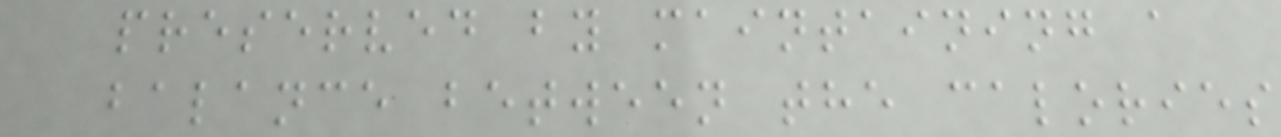preserved by maintaining a
balance between the calories
